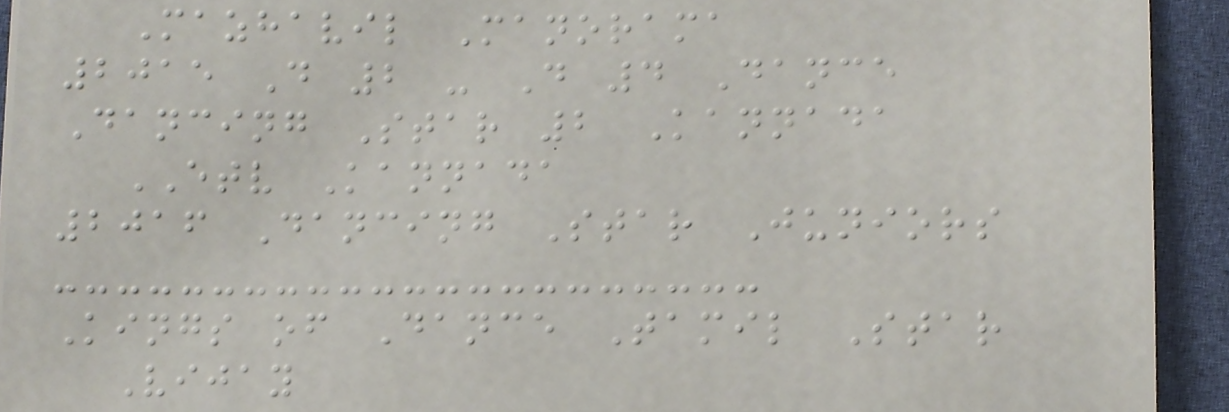Mazhavil Manorama
2015 D 2 - D 4 Dance
Dancing Star 2 Kannada
ETV Kannada
2016 Dancing Star Juniors
Kings of Dance Tamil Star
Vijay
